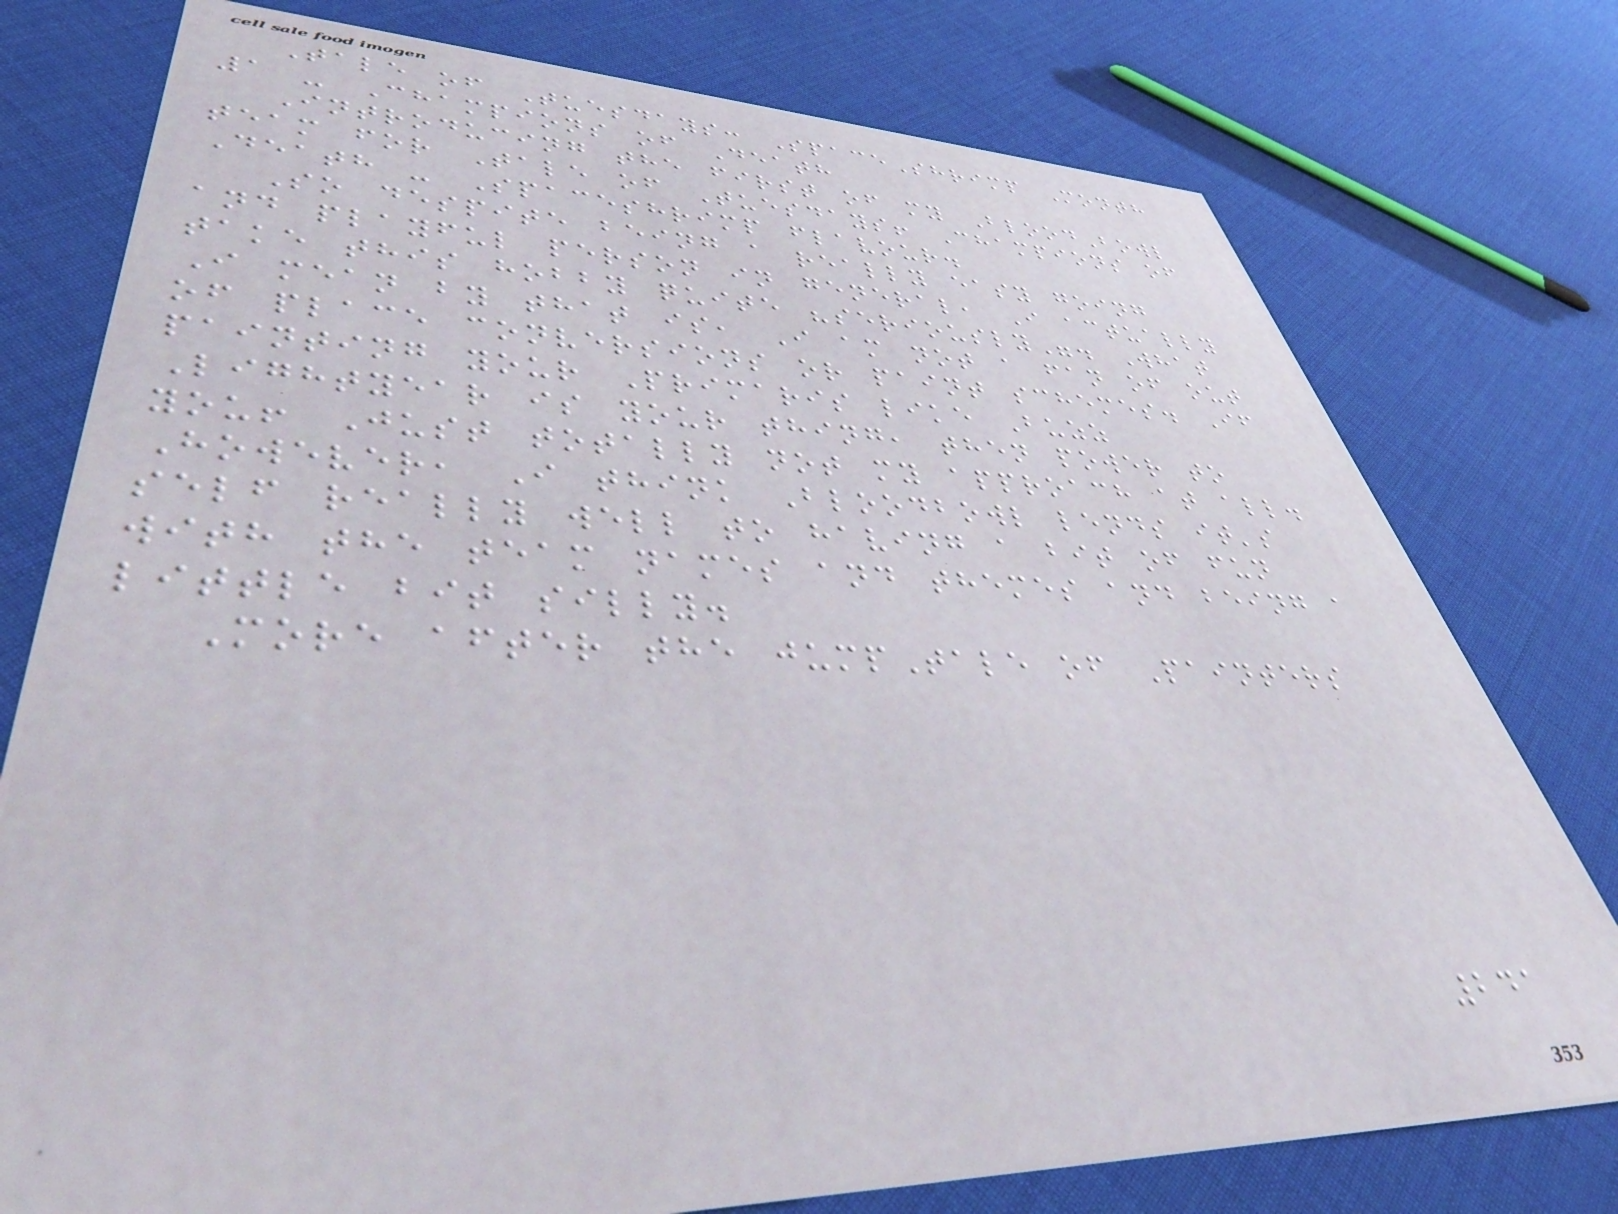Tale of Tuesdays: SpaceShrimp Month
1 - Champions of Death
Introducing the first of my BloodBowl
team for Tale of Tuesdays! Champions of
Death - Spaceshrimp flavour.
So despite being a really easy going
and playful person in general, I actually
take this hobby quite "seriously". What
I mean by that is, I am not a fan of out
of place conversions or paint schemes. If
painting your Primaris like Buzz
Lightyear is your thing, then power to
you! Just totally not my approach at all.
However, I think Bloodbowl lends it's
self really well to having a bit of fun
with the team names and themes and being a
little bit silly.
More after the jumpTale of Painters
241
